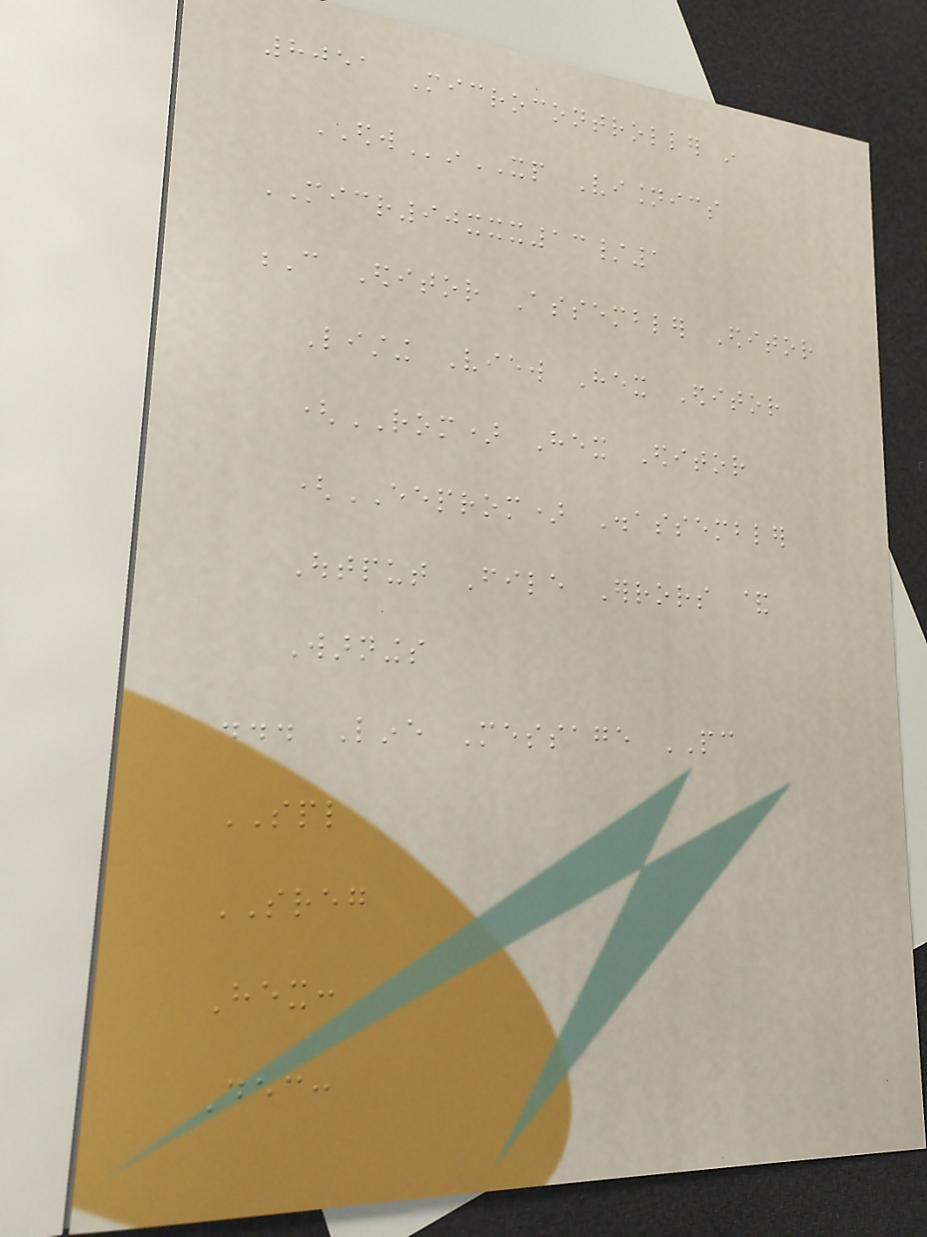8051 Microcontroller in
EDWinXP Visionics
MICR90xxx13/1
C Editor Assembler Editor
Listing View Hex Editor
(ROM) Hex Editor
(EEPROM) Disassembler
Output File Errors &
Warnings
... Line Message PC
SPL
SREG
Hex:
Dec:
